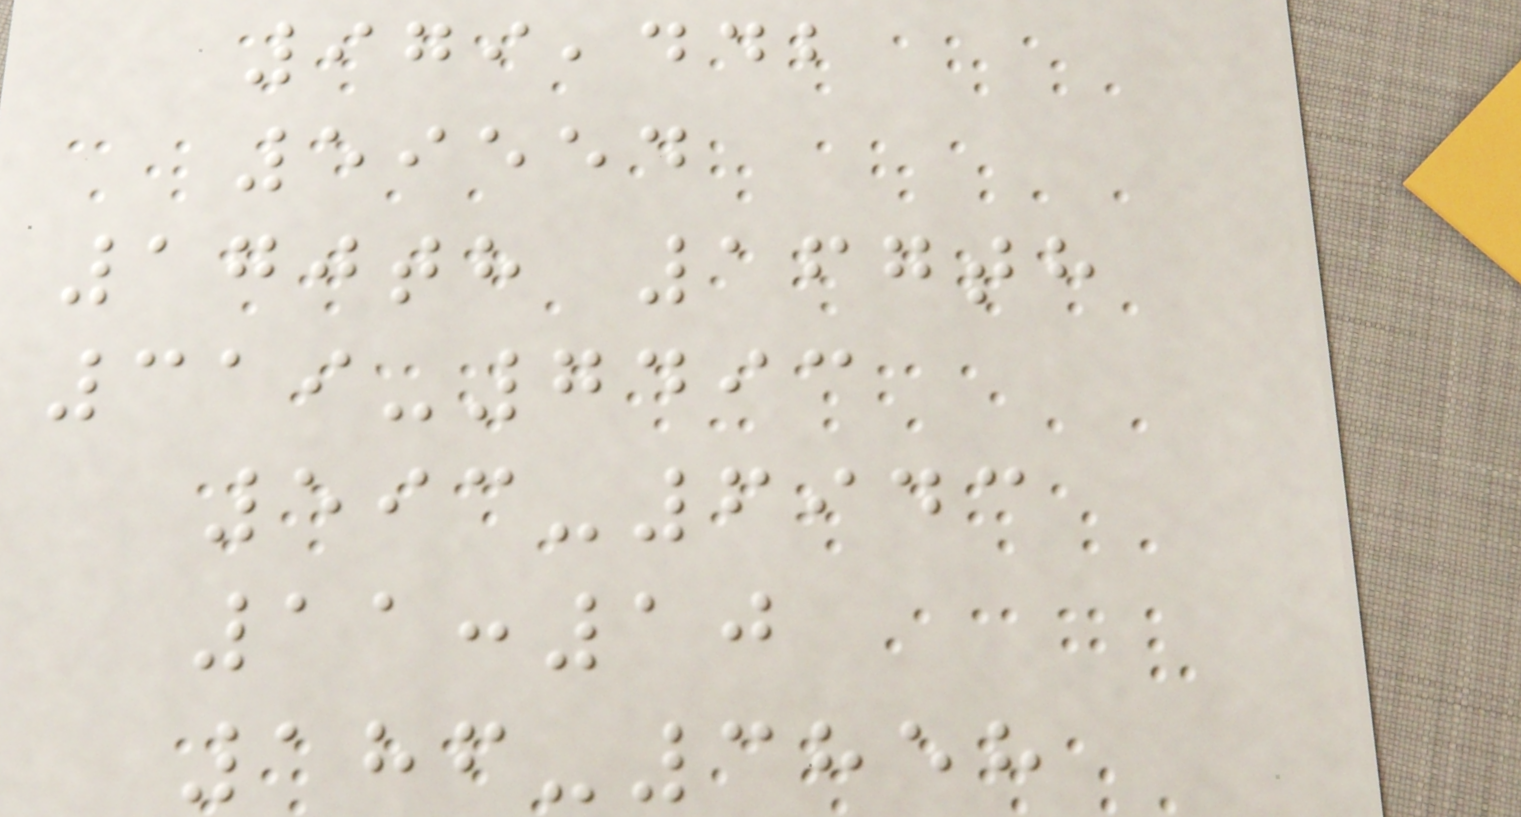979,442
59554
170th 167th
319-7493
593-6943
11:10
186-3858
